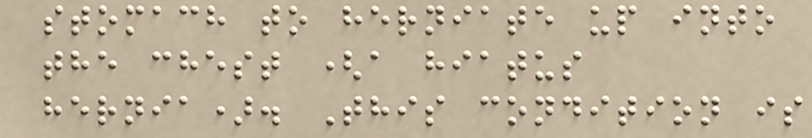stomach to herniate up into
the chest (a hiatus
hernia). This condition is
